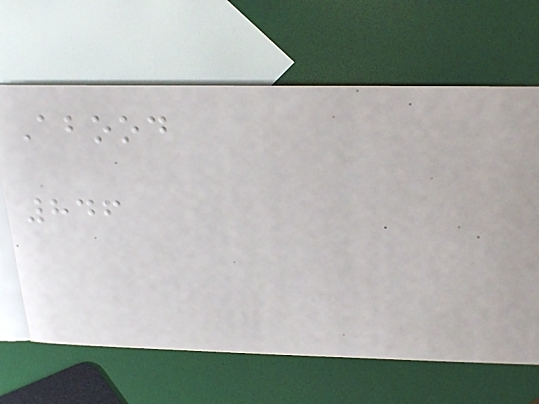Abood
846
